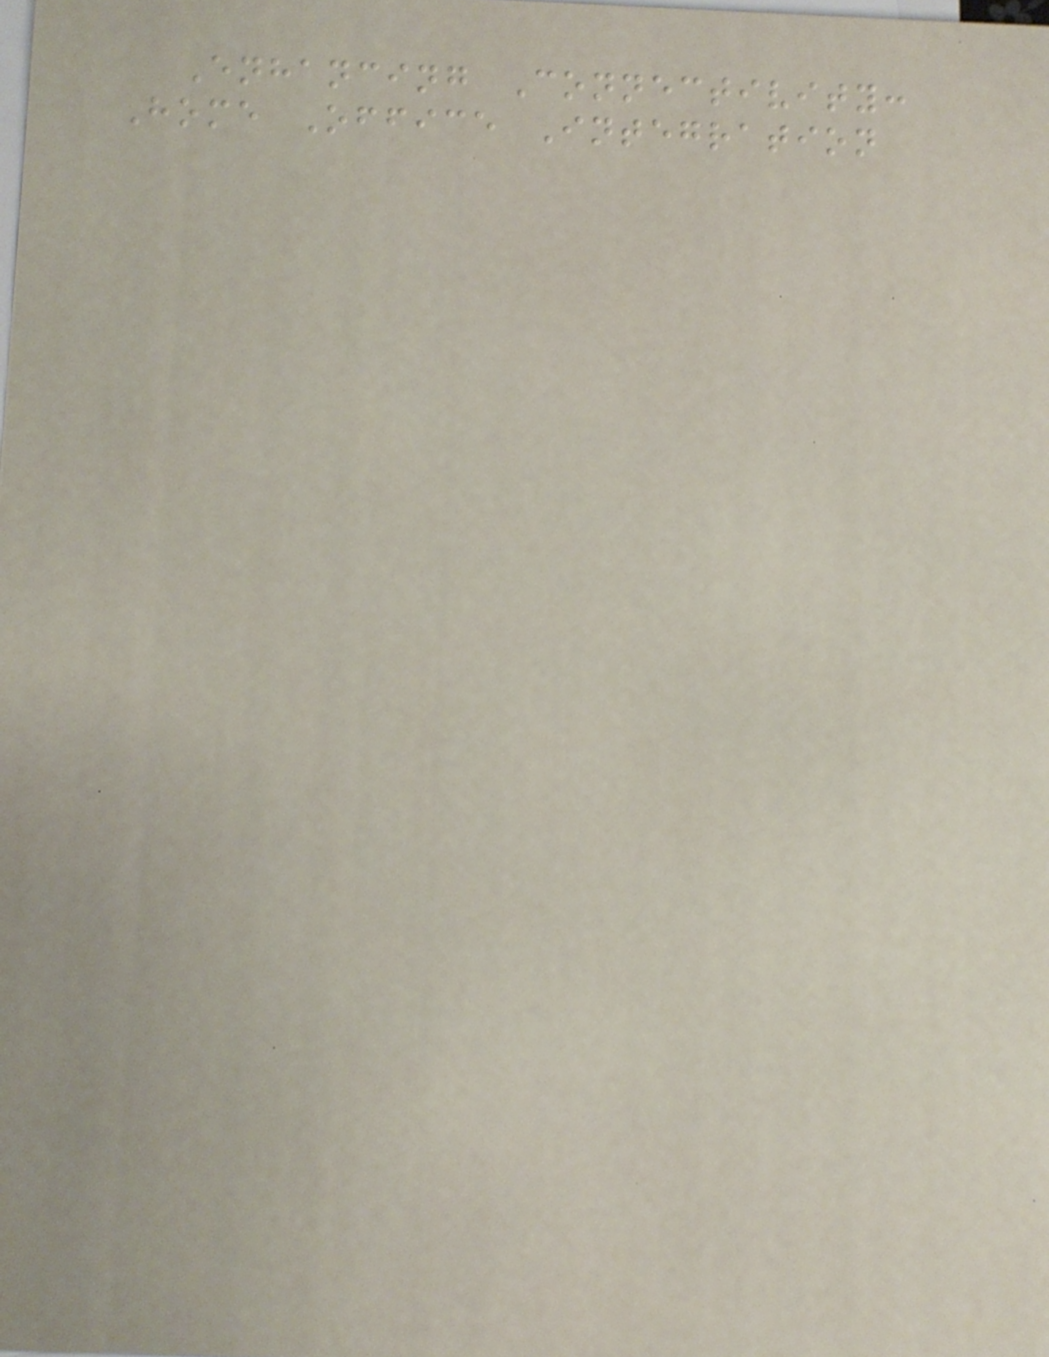Enhancing Connectivity:
Home Office Integration
